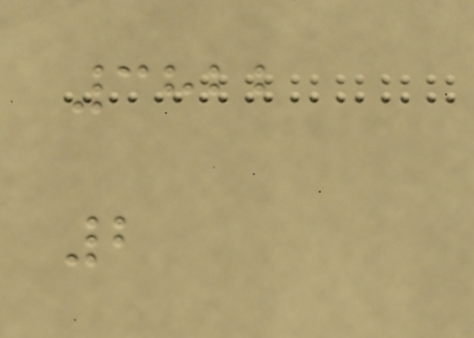3822
2
